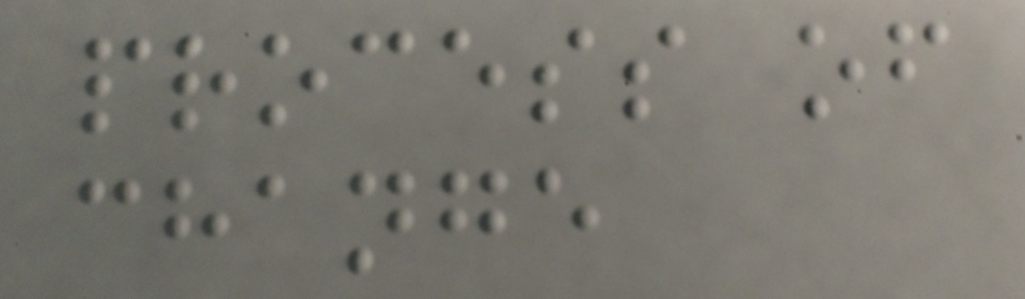process of
change
